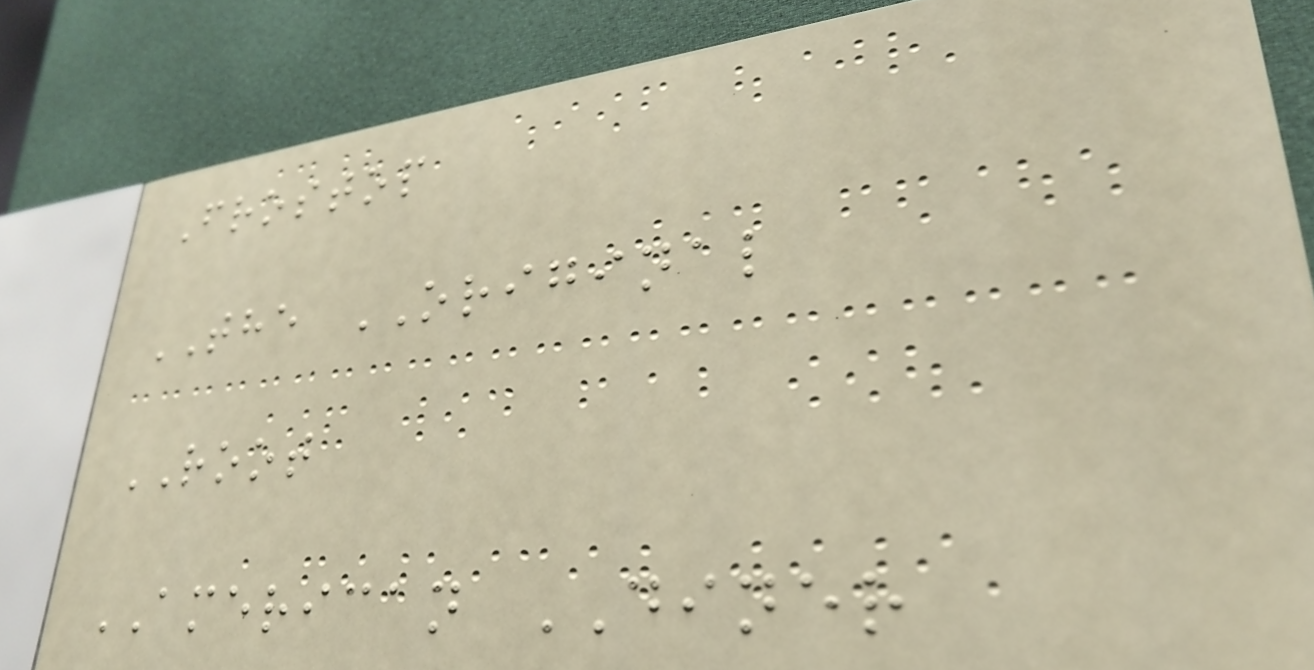Frostop
THE ORIGINAL
ROOT
AMERICAN DINER
